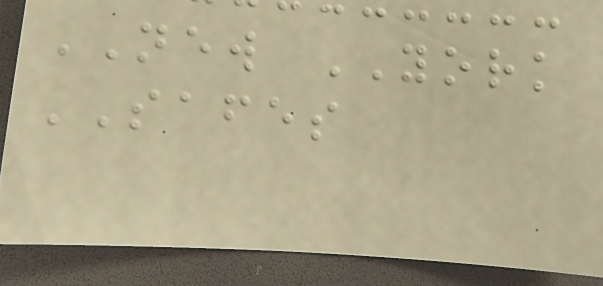NEW YORK
SAFES
